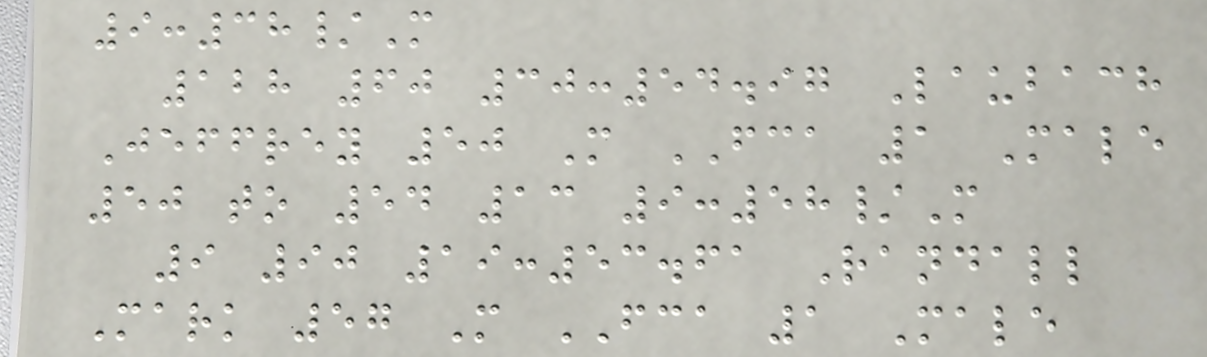9:38/M
128 60 30:54.97 Laubach
Jeffrey 50 M FCA 1 Male
50 to 54 13 9:58/M
9 90 19:53.61 Randall
Mark 57 M FCA 1 Male
